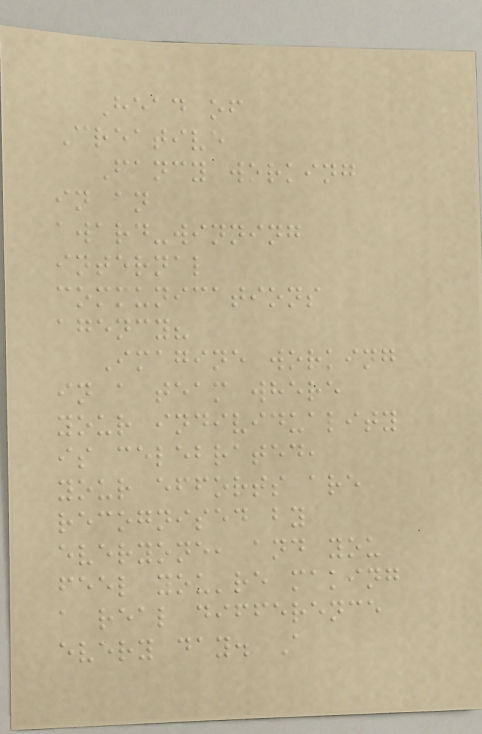Head of
Creative
Fancy working
in an
award-winning
internal
communications
agency?
Imagine working
in a team where
your individuality
is celebrated,
your efforts are
recognised by
everyone, and you
feel you're making
a real difference
every day. A
